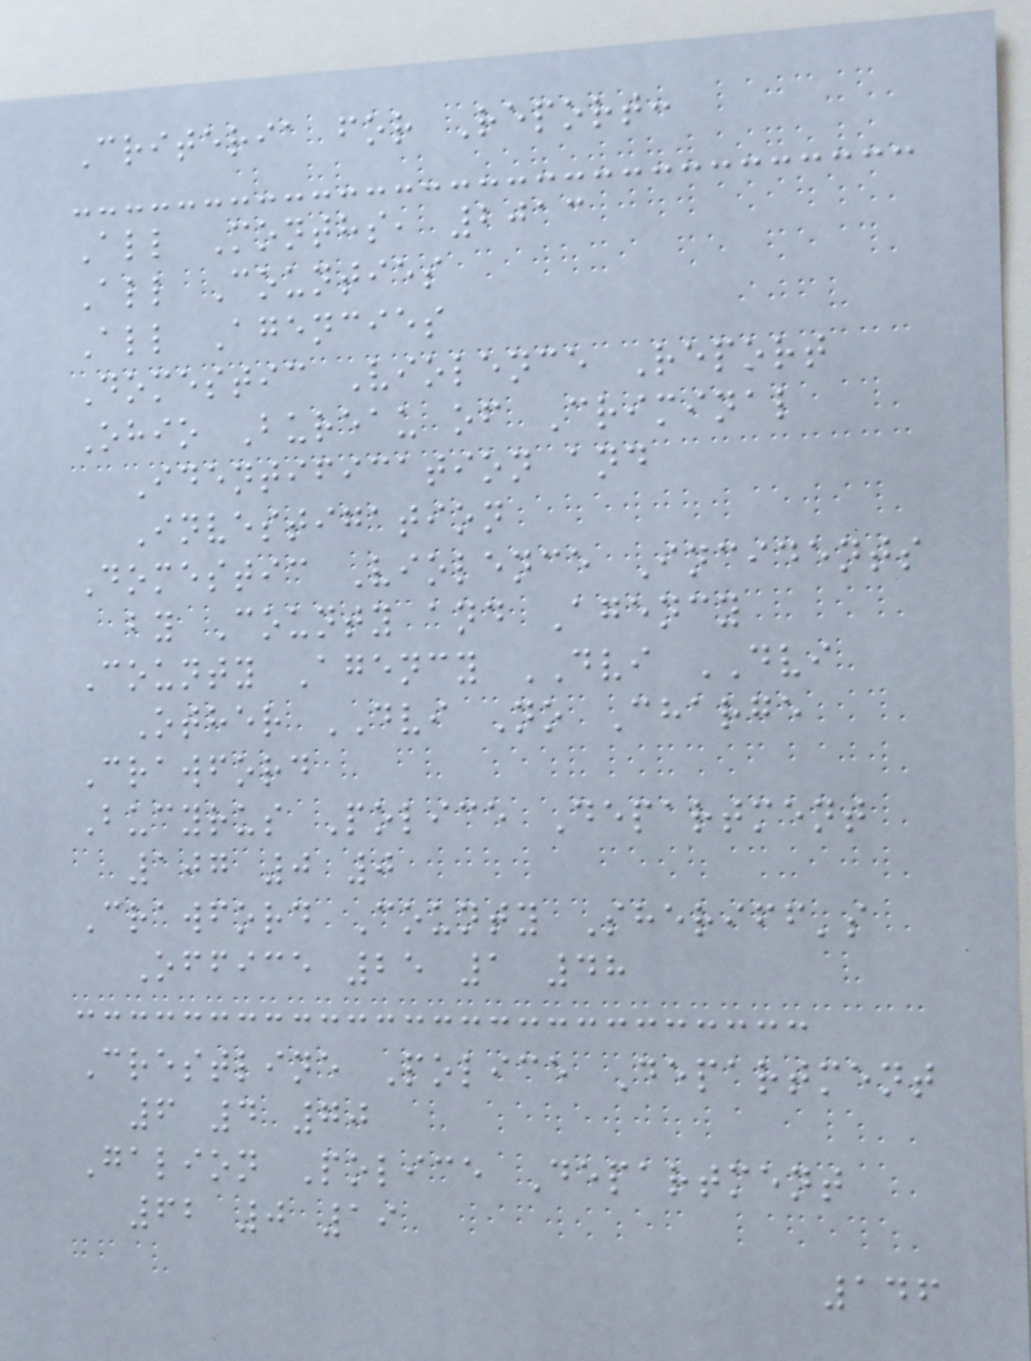Criteria for Report:
All Months, 2013
All Counties
All Agencies
Domestic Violence Report
Ohio Bureau of Criminal
Identification and
Investigation
Domestic Violence Incidents
by County and Agency
County Agency DVI DVI
Other DVI No Charge
Crawford
Bucyrus Police Department
107 0 0
Crawford County Sheriff's
Office 25 1 48
Crestline Police Department
6 4 70
Galion Police Department
62 0 19
146
